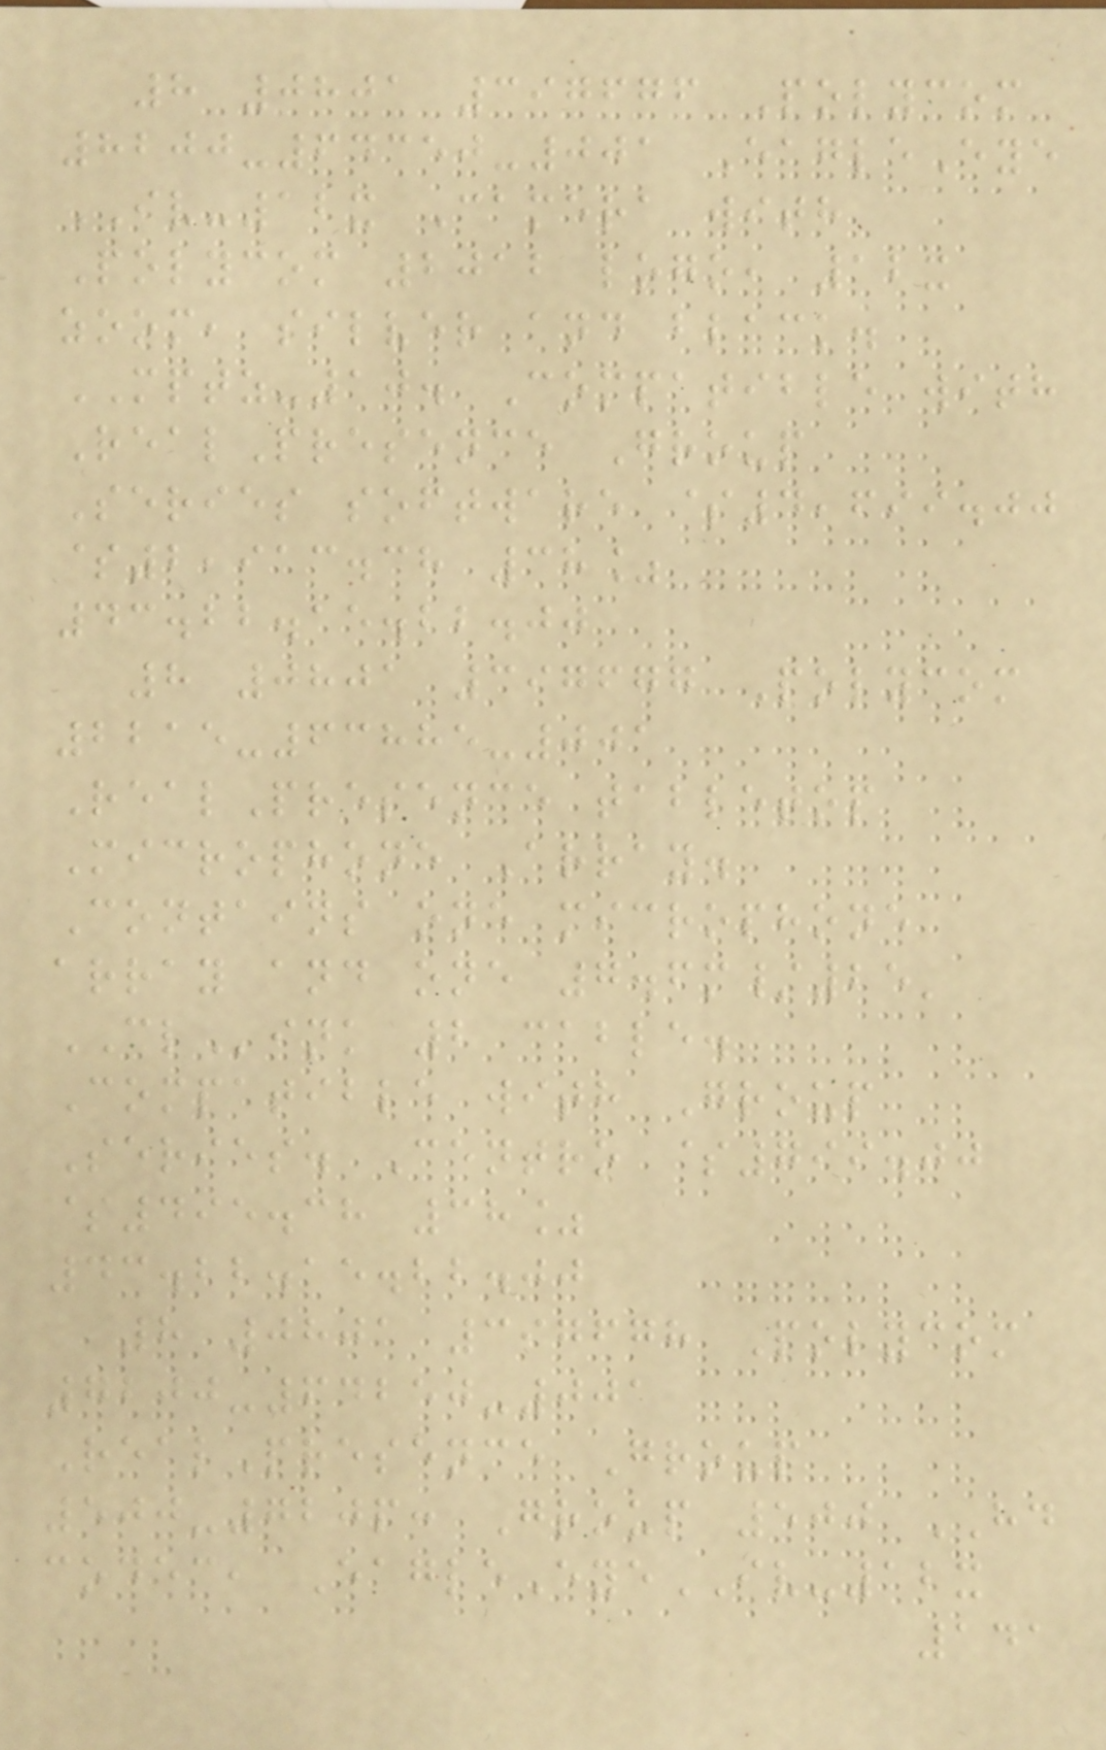8 0801 397676 Polycom
8200-64350-001 EagleEye
IV-12x Camera with
Polycom 2012 logo, 12x
zoom, silver and black.
MPTZ-10. Compatible with
RealPresence Group
Series software $4,699.00
$2,913.38 38%
43.22.15.22.00
8 0801 397677 Polycom
2215-63885-001
RealPresence tabletop
Microphone Array.
Contains one microphone
array and one 7.6m/25'
CLink 2 cable.
Compatible with Group
Series. Centro $799.00
$495.38 38%
43.22.15.22.00
8 0801 397678 Polycom
7200-64250-001
RealPresence Group
500-720p: Group 500 HD
codec, EagleEyeIV-12x
141
